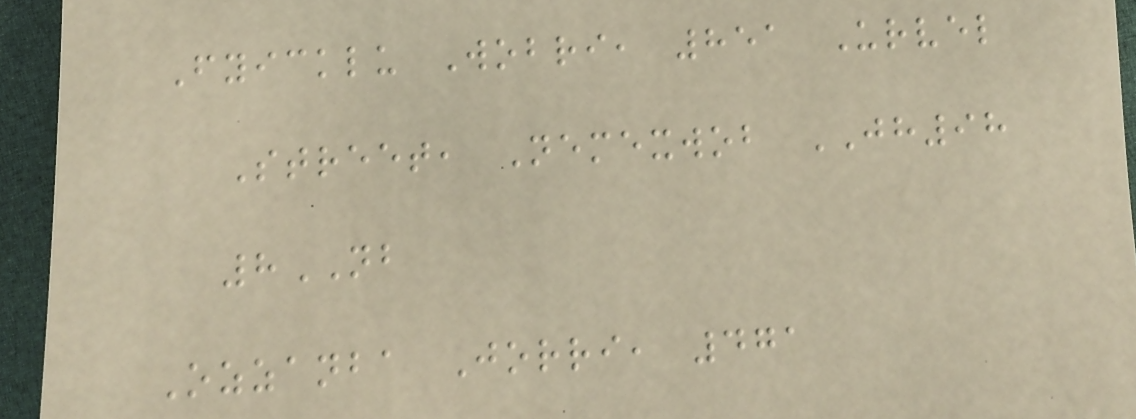Fyicklu Wobri, 851 Urvel
Street, Nemexwob JH98
8NB
Ozzanba Jorri, 471
